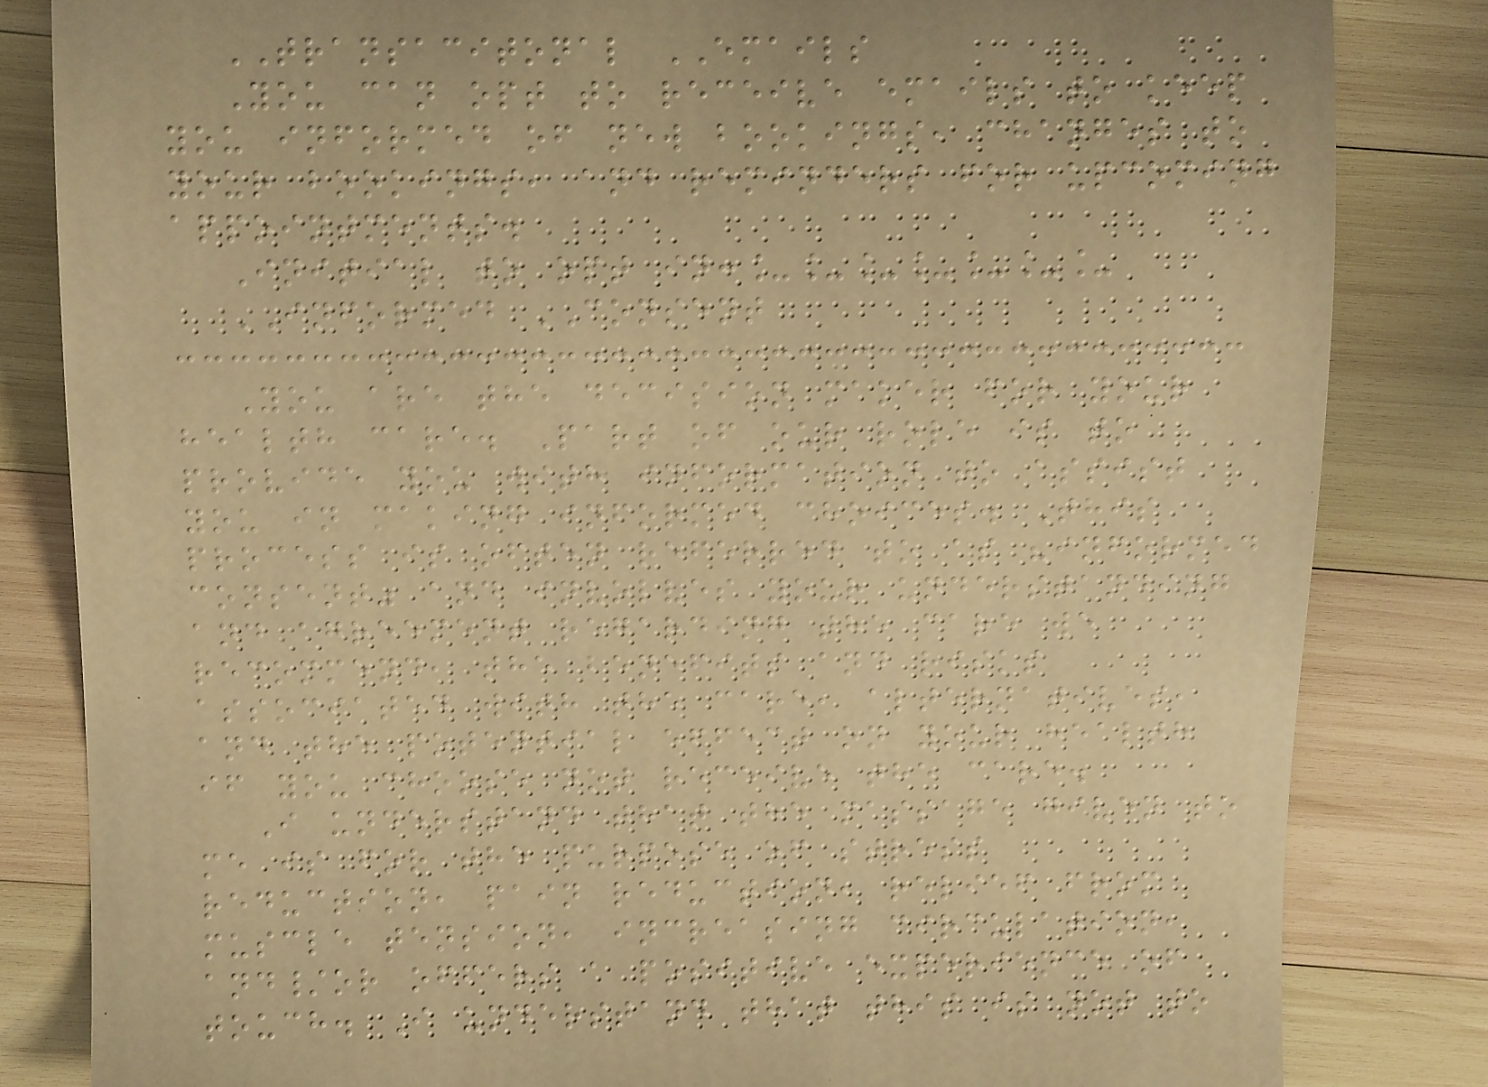TRANSACITONAL EMAILS
You can opt to receive emails to keep
you informed of new bookings, changes to
your bookings, and reminders for upcoming
appointments.
Initial to opt in:_______
INFORMED CONSENT
You are the decision maker for your
health care. Part of our role is to
provide you with information to assist
you in making informed choices. This
process is often referred to as "informed
consent" and involves your understanding
and agreement regarding the care we
recommend, the benefits and risks
associated with the care, alternatives,
and the potential effect on your health
if you choose not receive the care.
I understand that the massage given to
me is for the purpose of stress
reduction, pain reduction, relief from
muscle tension, increasing circulation,
and/or offers a positive experience of
touch. I understand that this is not to
